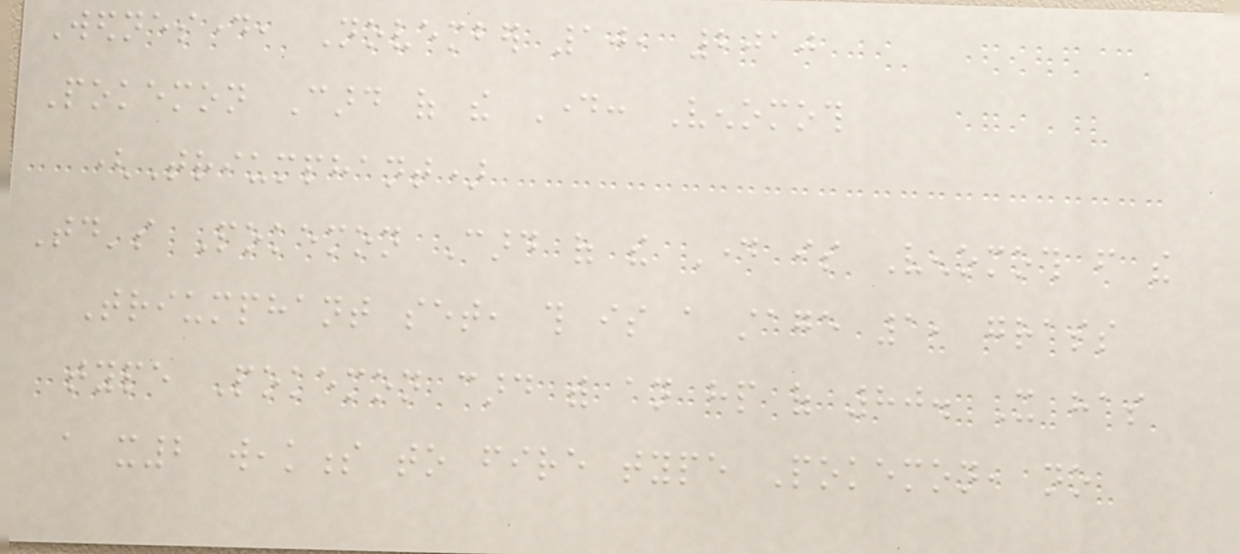Wednesday, November 10, 2010
Pokemon Card of the Day: Venomoth
(Triumphant)
Today's Pokemon Card of the Day is Venomoth from the
Triumphant set, this is a stage 1, grass
type Pokemon card with an hp of 80. It has
a x2 weakness to fire type Pokemon, no
